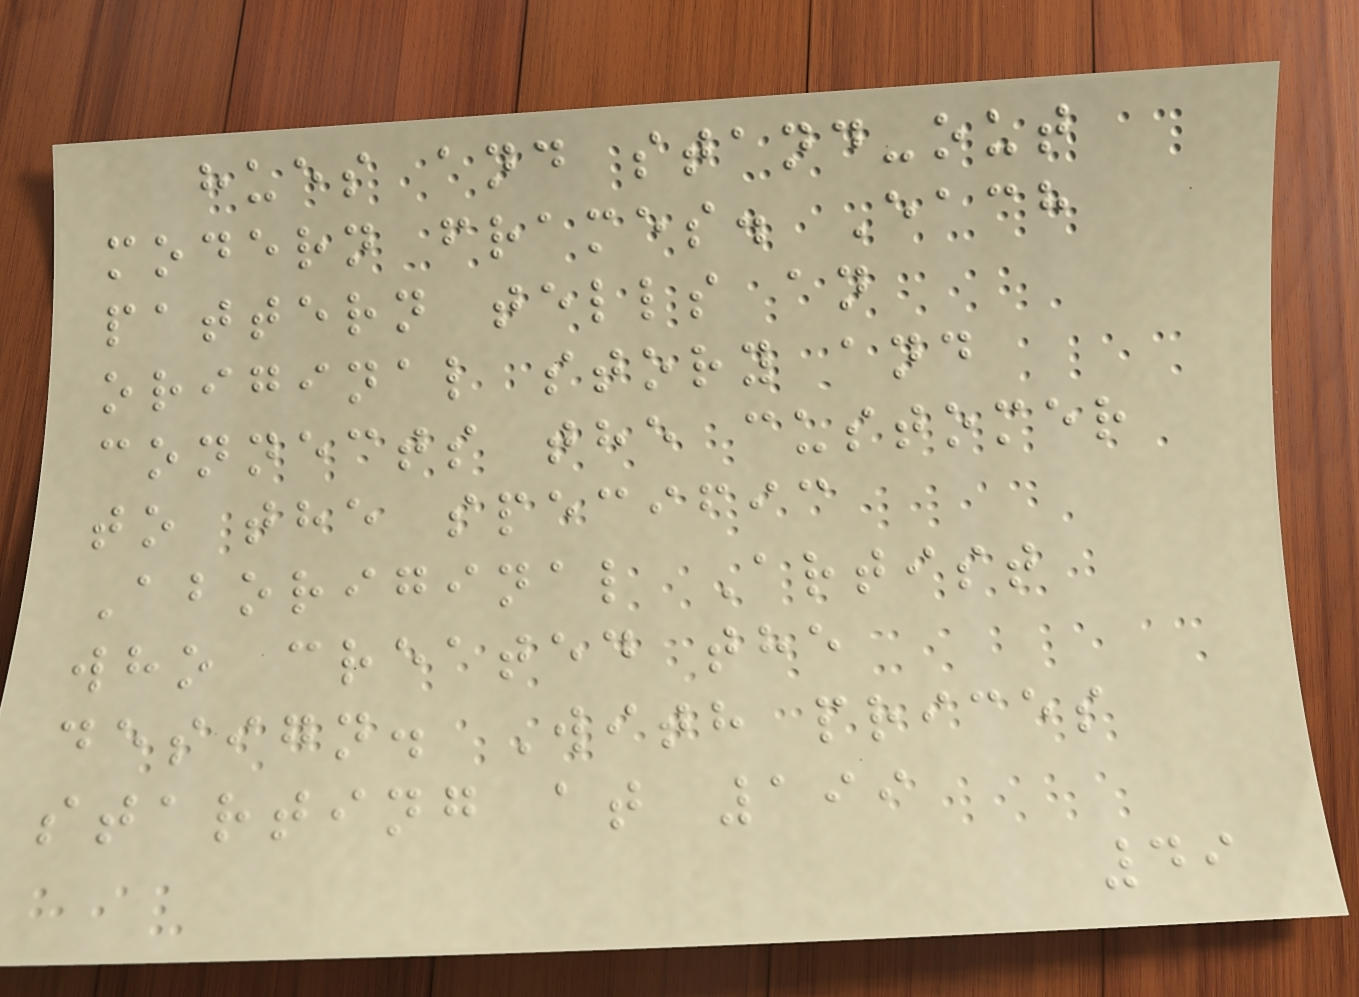hues and stand-out
modern frames. Each
pattern tells an
original story and
connects the customer
to the specific
Aboriginal Artist
who created the
design. With prices
starting at 199
49
